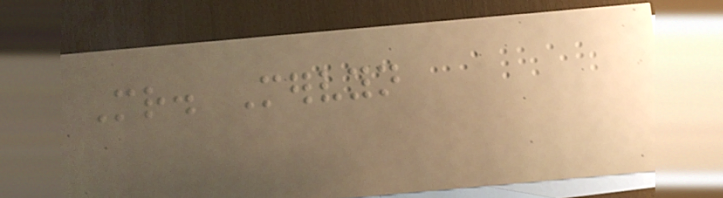Mr. Mervyn
